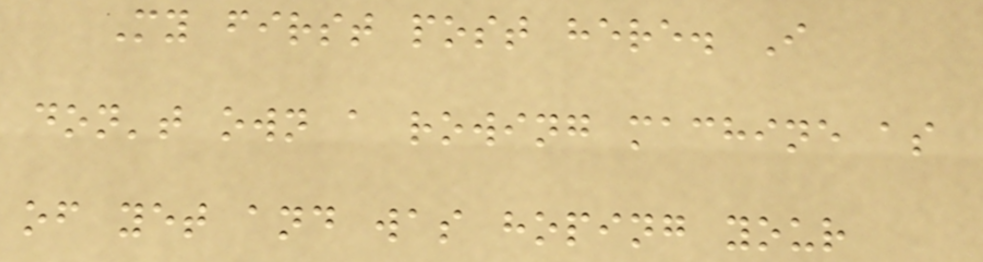My first post here. I
don't own a rowing machine as
of yet and was hoping your
